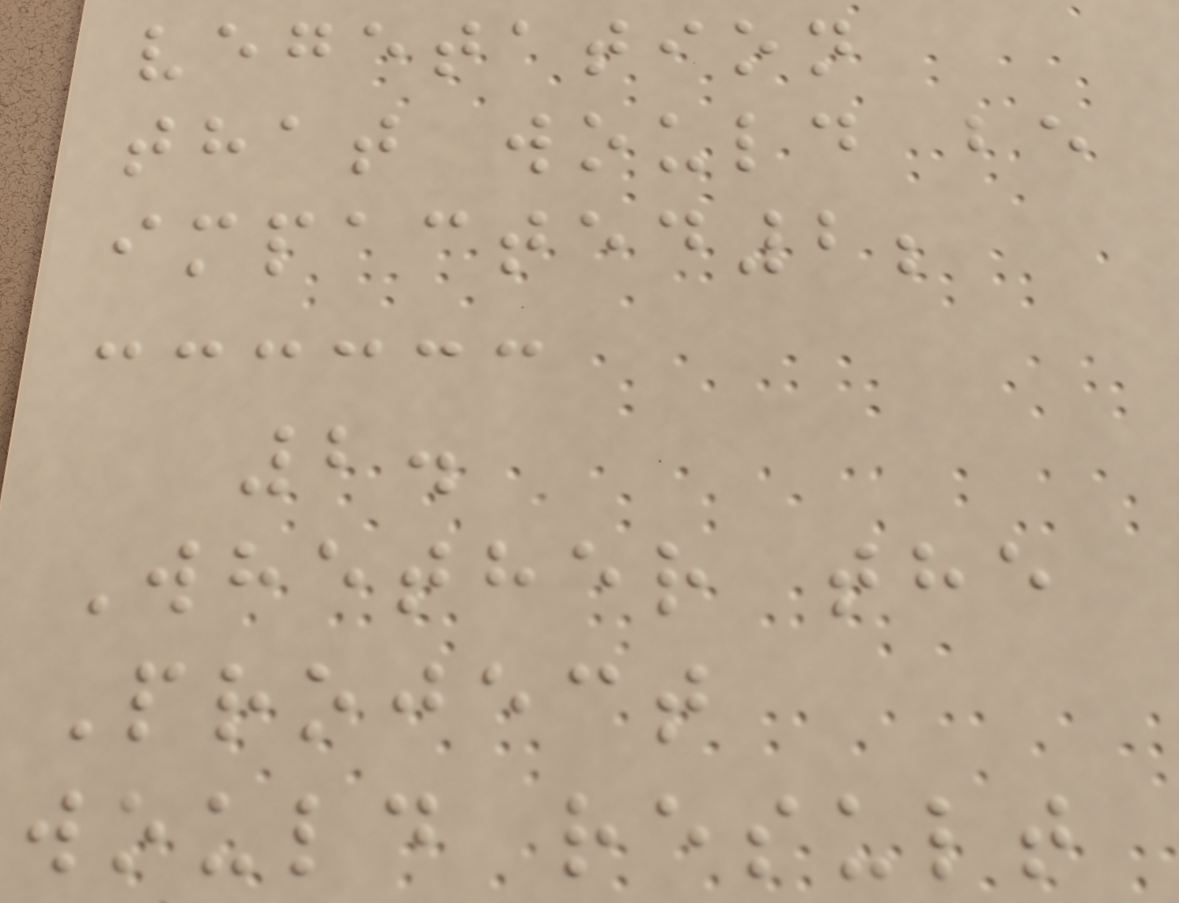vegetation
that would be
impacted2;
2.
Whether the
Project
would result
